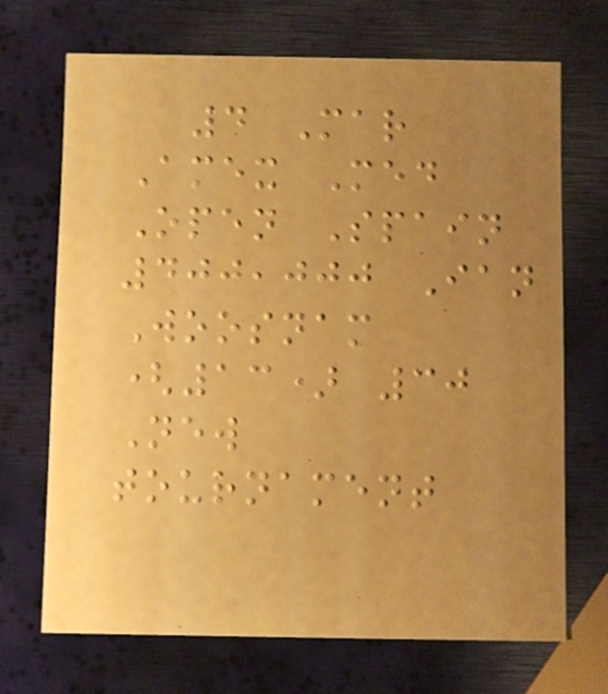4 Mar
Amex Med
Open Spain
400,000 Ian
Woosnam
(13) 30
New
tournament
